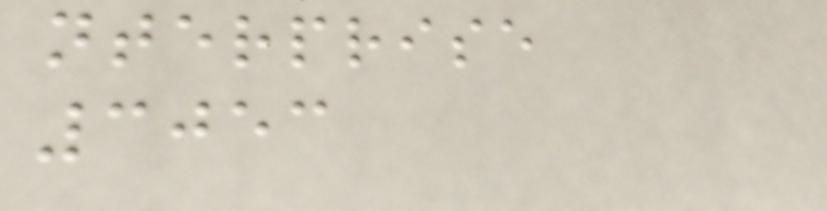nterprise
3053
